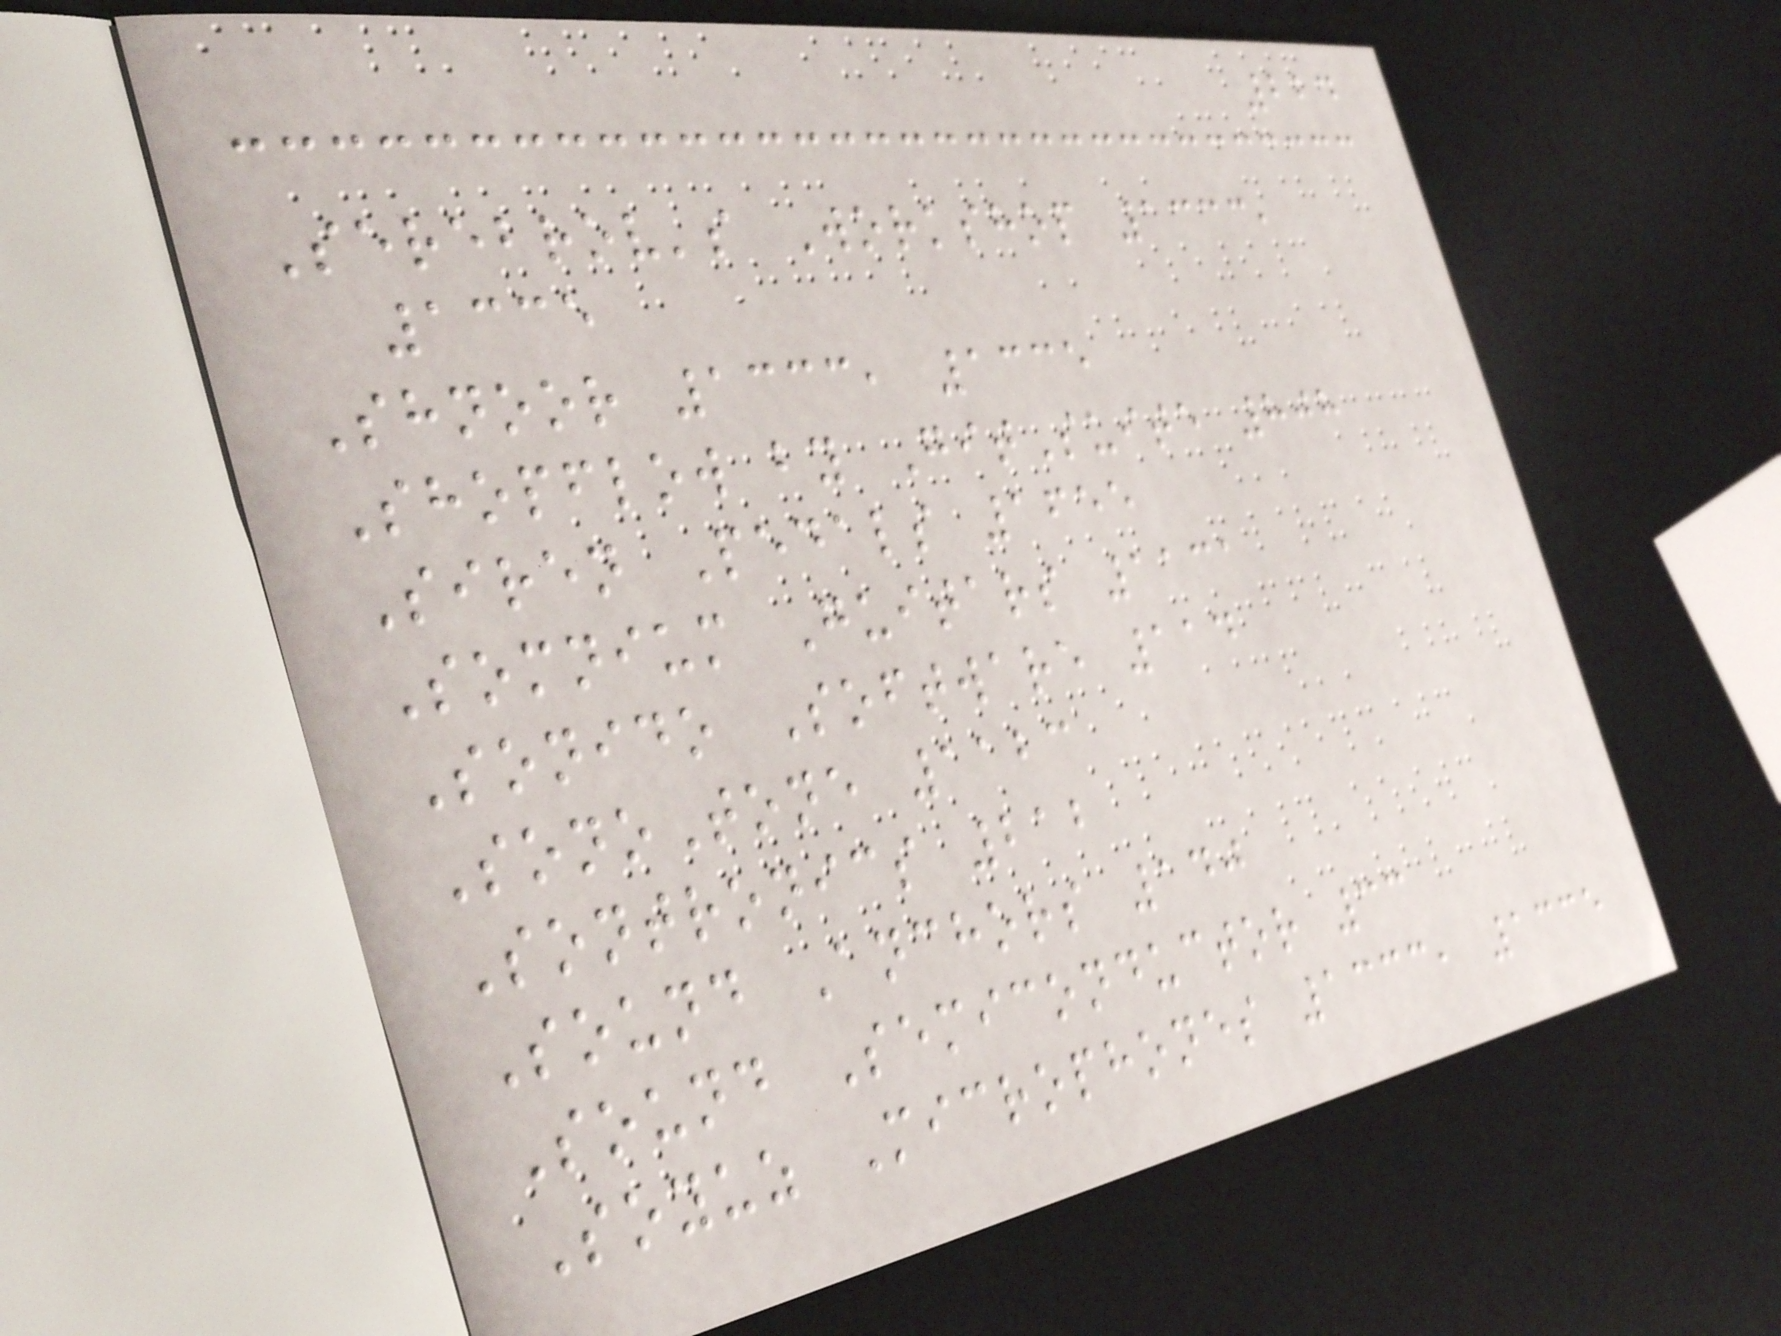224
Serebrov's Workshop 1333,
1335
Shnoor 1333, 1335
Shopflow by GitSuite 808
Siren Pedals 1655
Somnium Guitars 1131
Sonido Software 114
SonoTone 1123
Sontronics 212
Sound Anchors 140
Sound Semiconductor 33
Soyuz Microphones 1333, 1335
